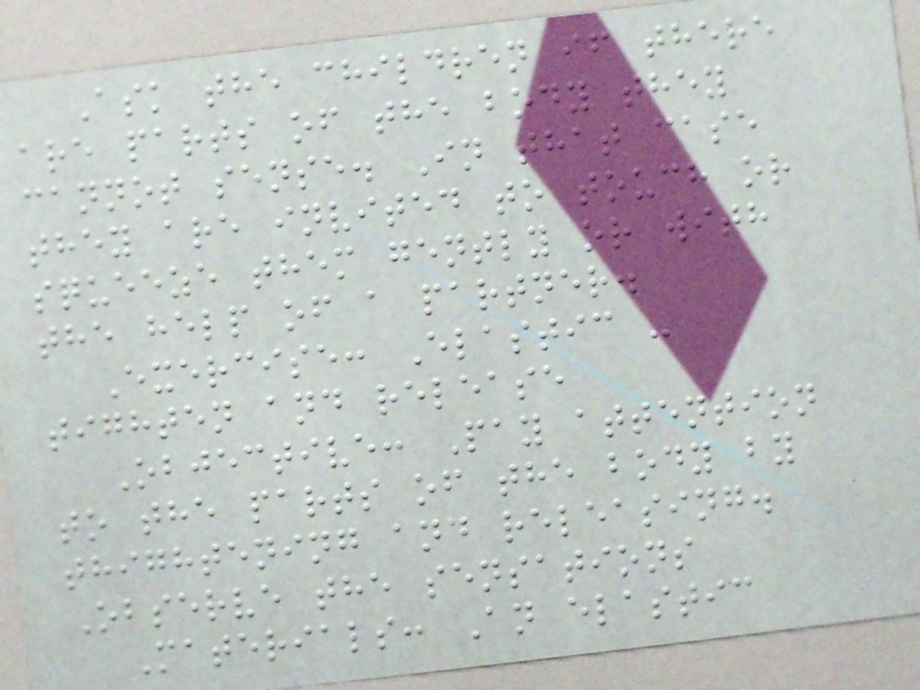Ask the children if there
are parts of the body they
cannot sense. In that case
they are invited to touch or
squeeze them gently or with
the help of a partner.
Exercise: Elastic -
tighten and release
Objective: Pay attention
to the parts of the body by
thightening and releasing.
Observe the sensations
Materials: An elastic
